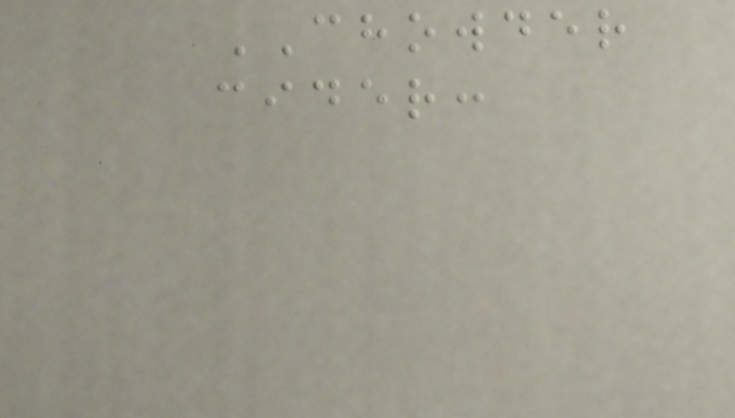CHOWDER
cider:
